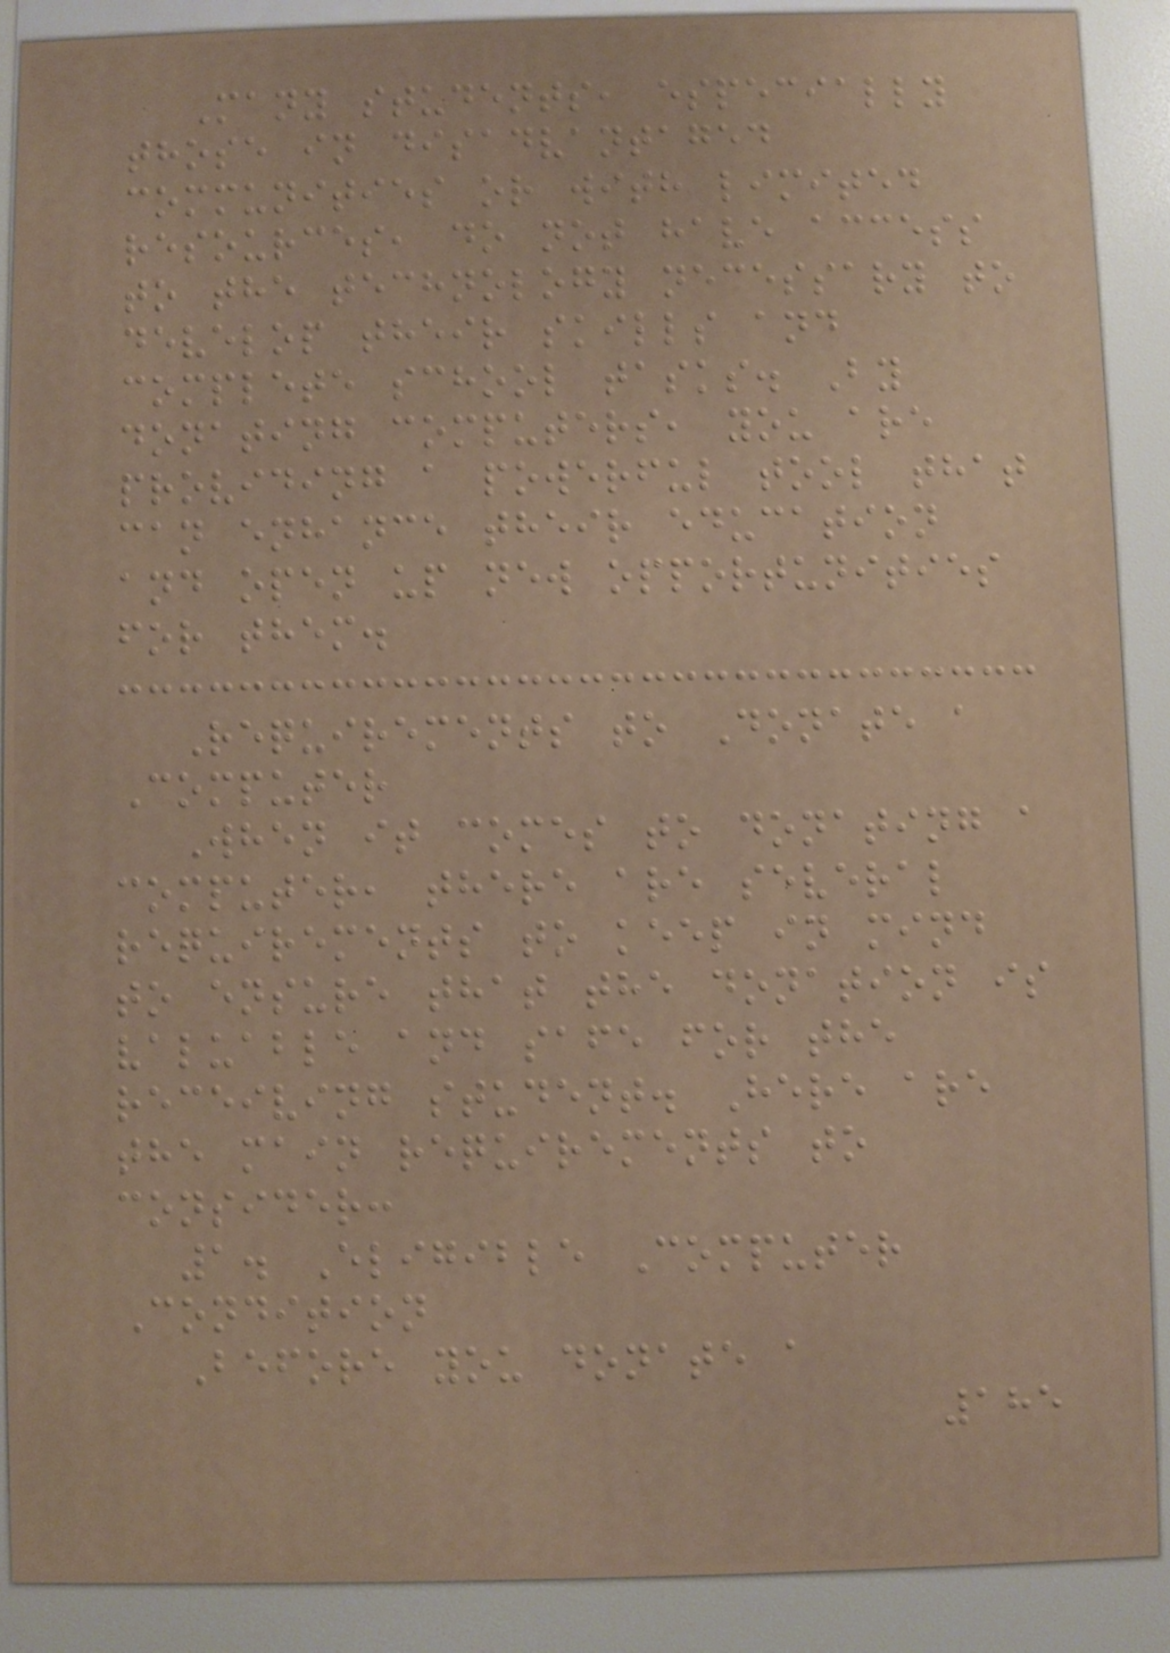Many students, especially
those in disadvantaged
communities or with limited
resources, do not have access
to the technology necessary to
develop their skills and
complete school tasks. By
donating computers, you are
providing a powerful tool that
can enhance their education
and open up new opportunities
for them.
Requirements to Donate a
Computer
When it comes to donating a
computer, there are several
requirements to keep in mind
to ensure that the donation is
valuable and safe for the
receiving student. Here are
the main requirements to
consider:
1. Eligible Computer
Condition
Before you donate a
185
